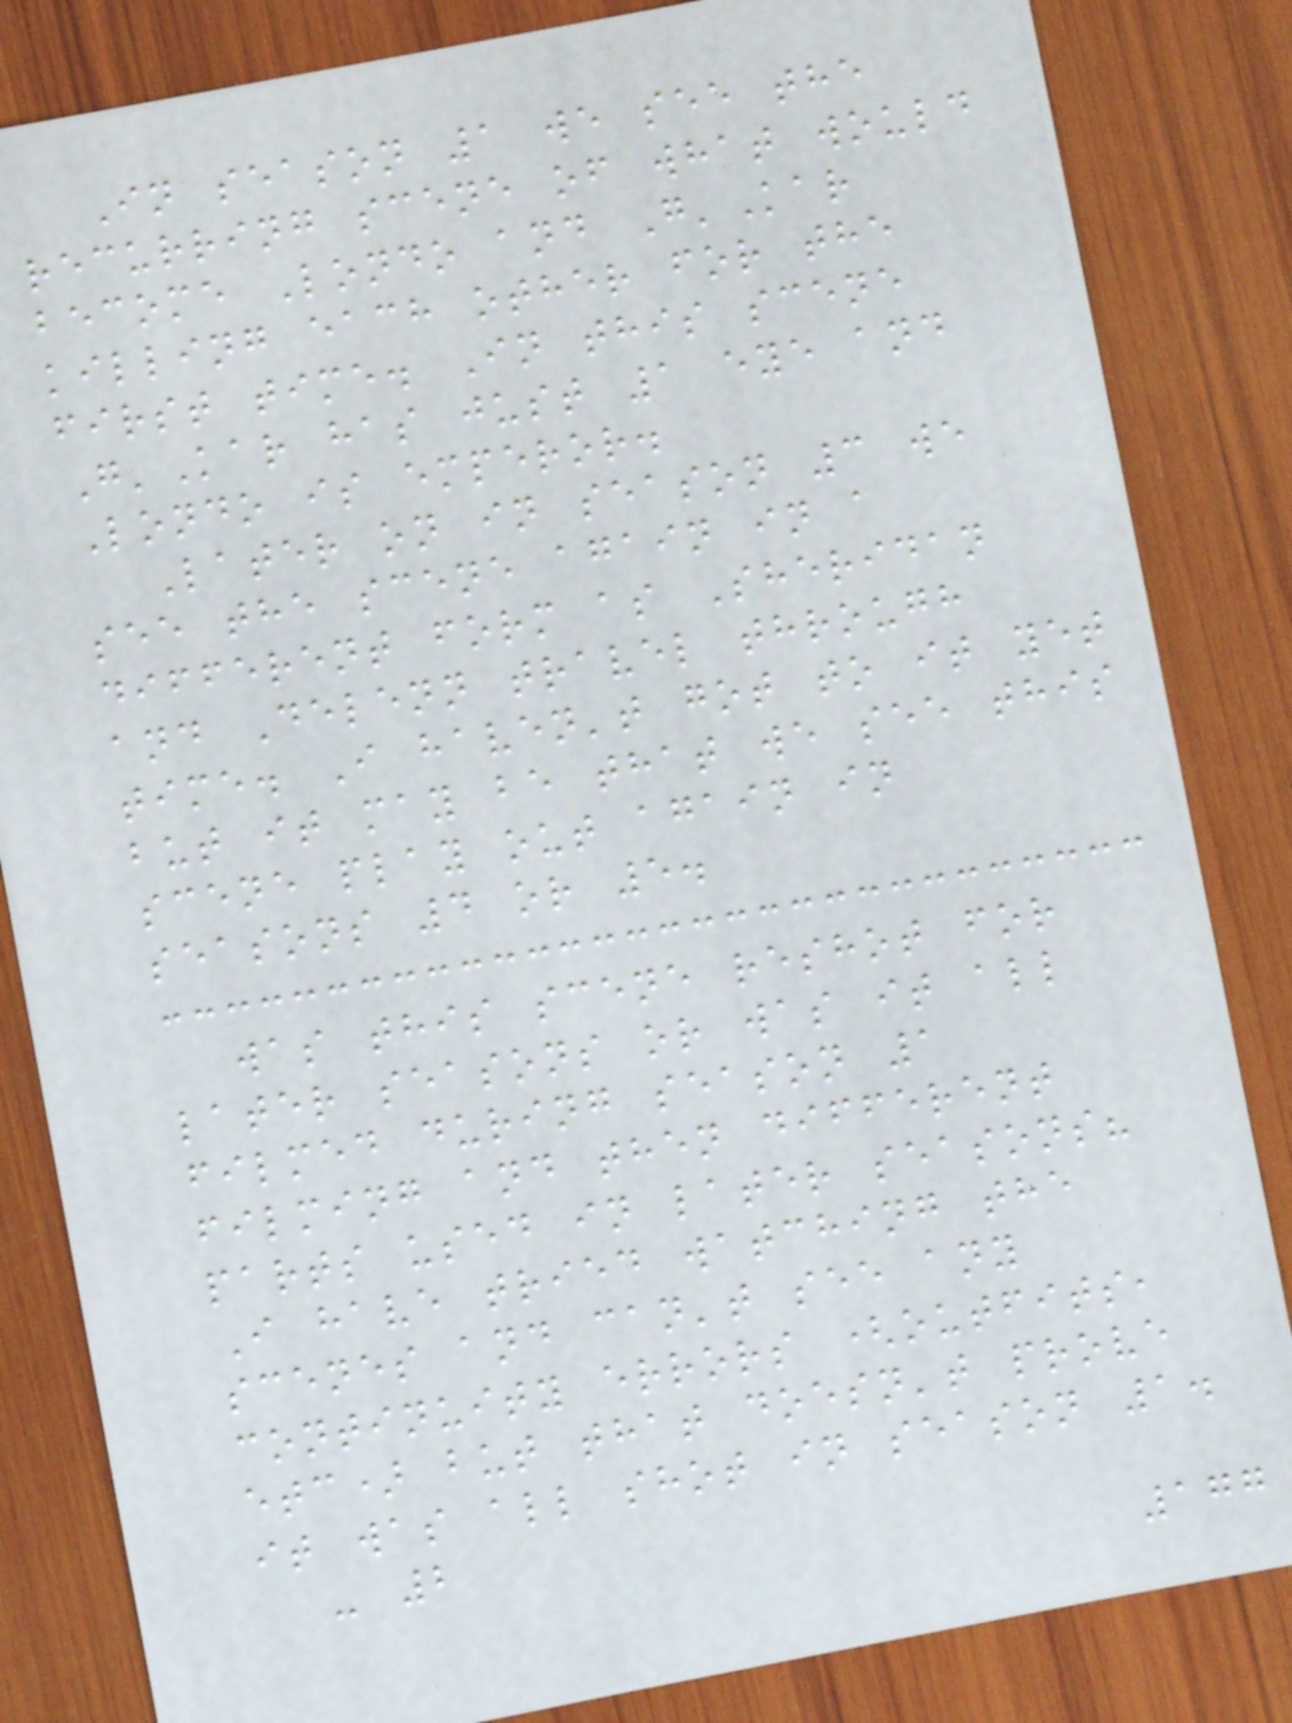In season 1 we see the
recurring scene of what would
become Londo and G'Kar
killing each other for the
first time. In this scene
G'Kar has just 1 eye and
Londo is emperor.
Later on in season 3 we
see the scene again in a
different form as Sheridan
and Delenn travel through
time. I haven't got to it yet
but it may be that we see this
scene play out again in
seasons 4 or 5.
was this scene reshot for
later seasons or was it all
filmed during season 1
filming and then different
parts used in later seasons?
I have tried watching the
scenes and can't see any
continuity errors (outfits,
etc) but that doesn't prove
it was all shot in season 1.
- 2
177
